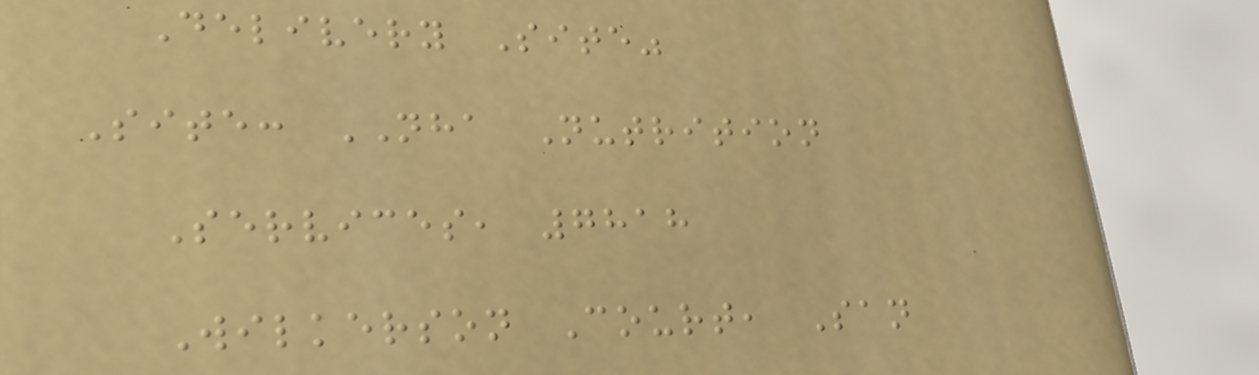Delivery Site"
Site: NHA Nutrition
Services, 7818
Wilkerson Court, San
